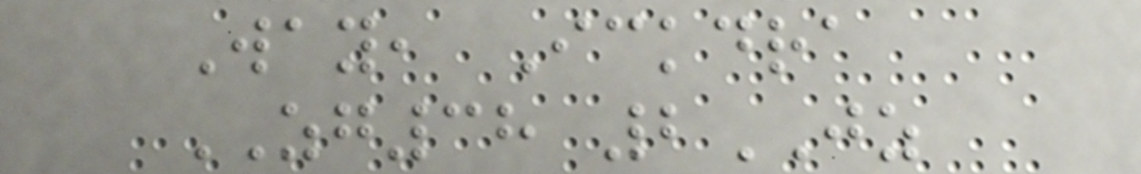Way, Ickdra
ZG38 2JZ
